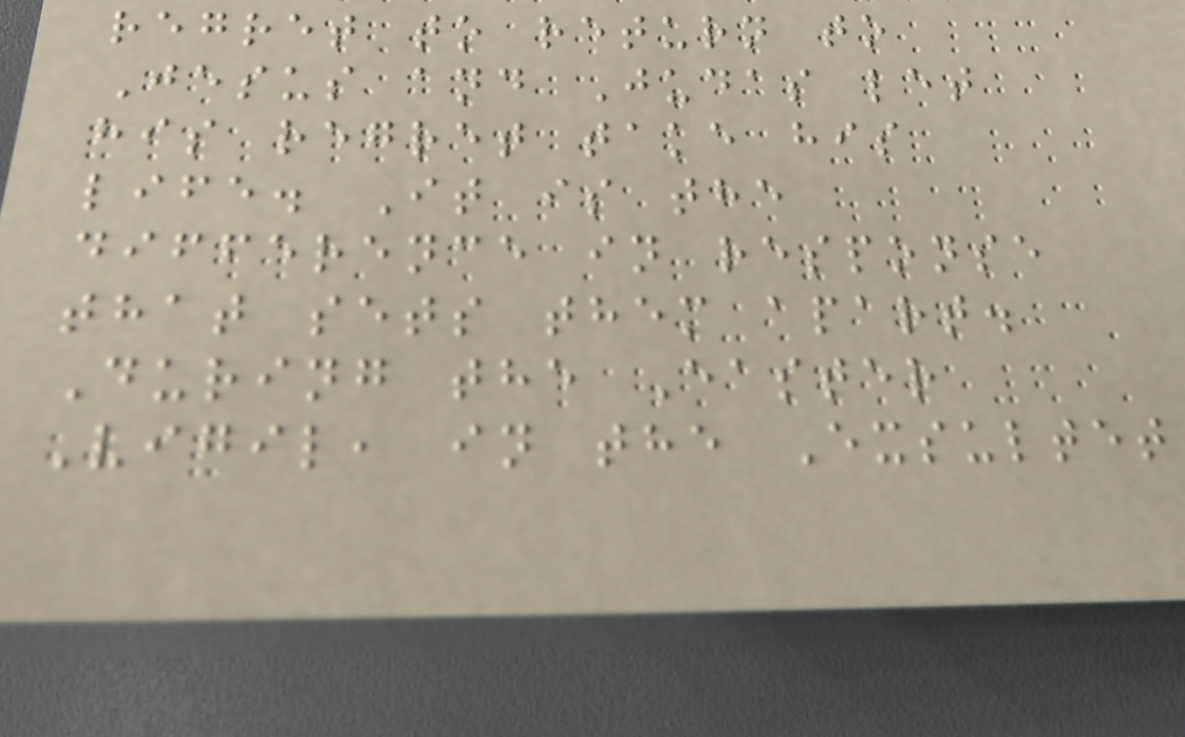regret to return to
Jesus and Judas let
his regret take his
life. It is the
difference in response
that sets them apart.
During the Easter
Vigil, in the Exsultet
